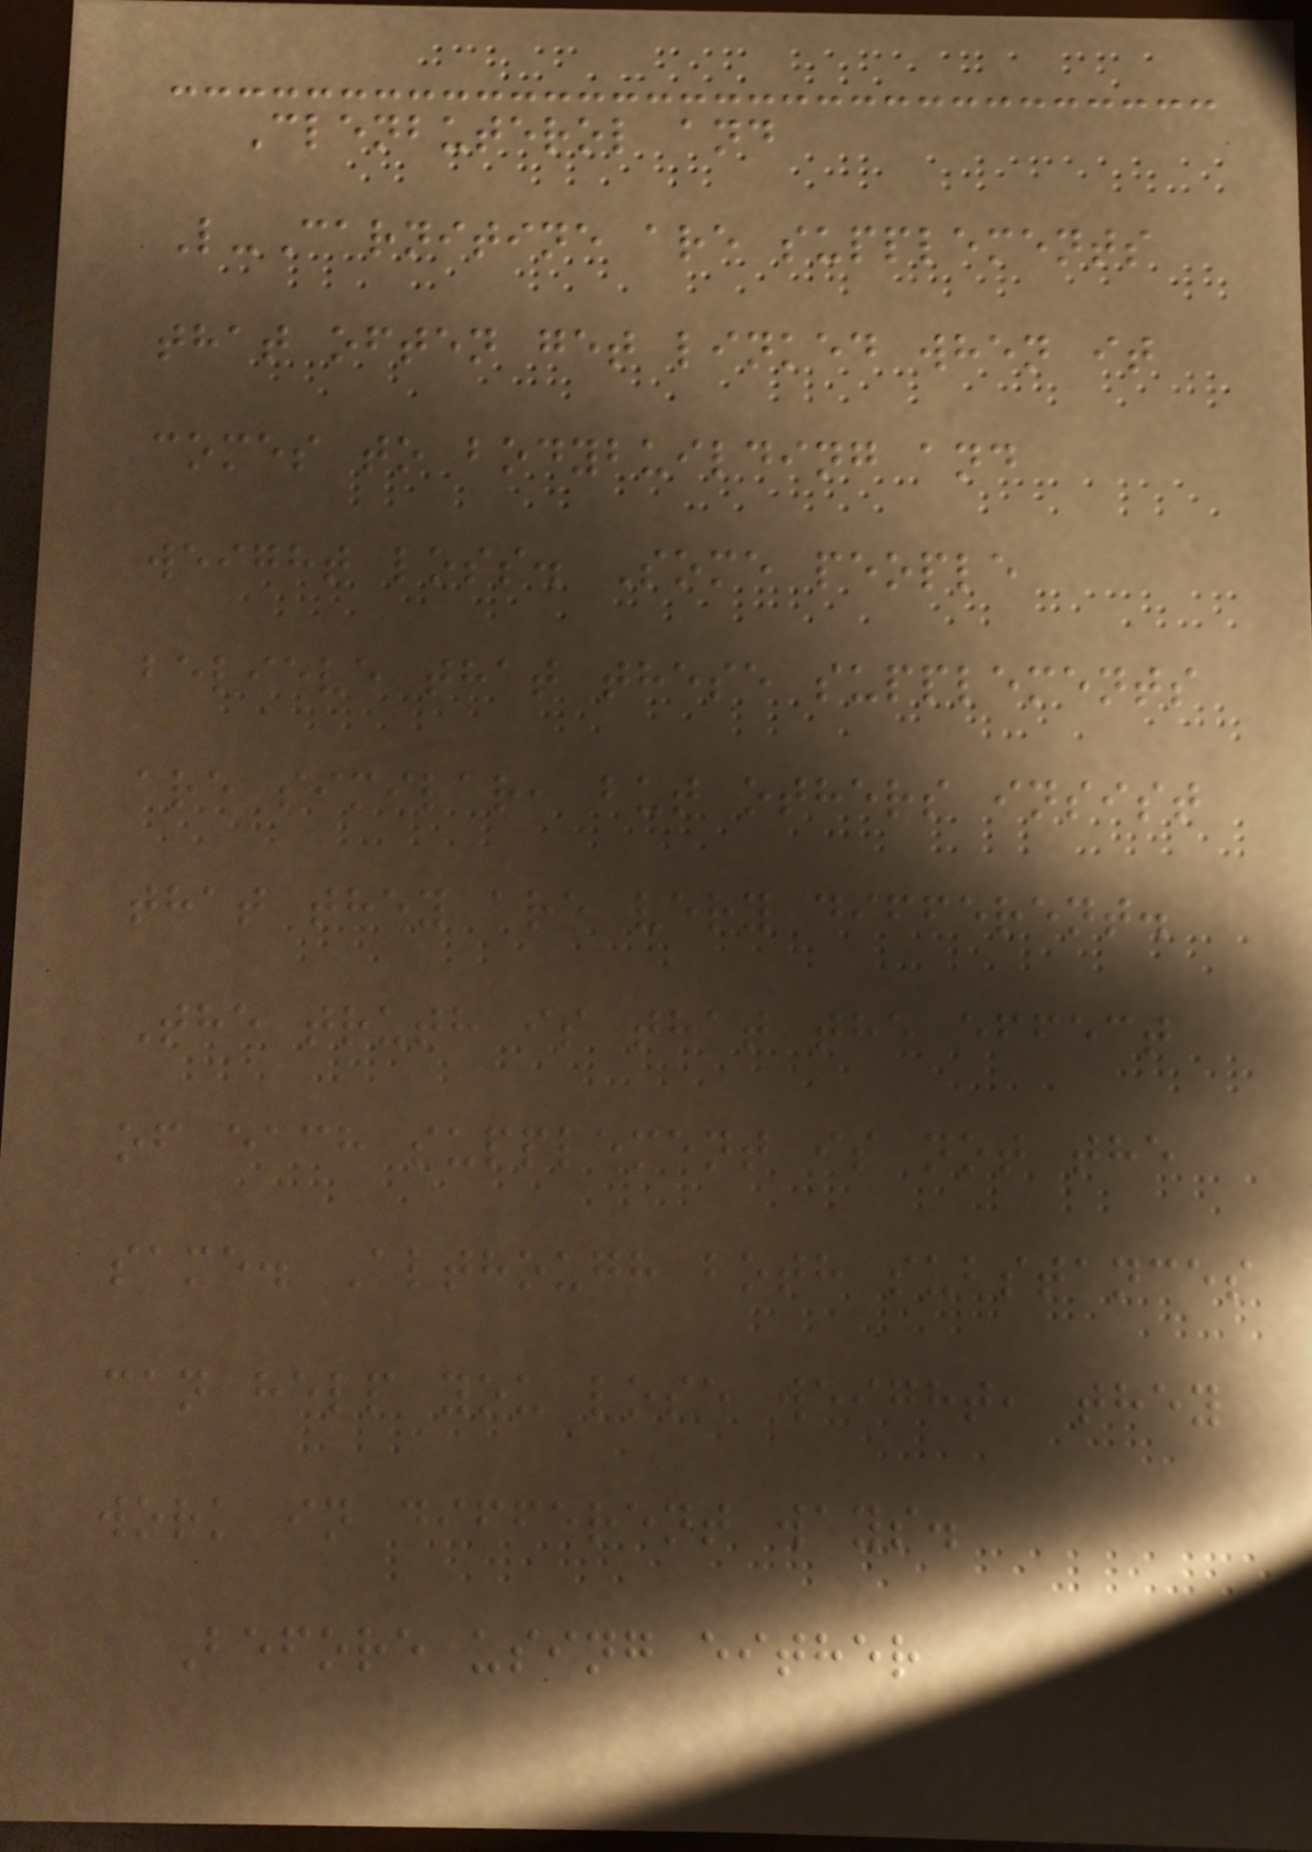Clenbuterol and
L-Carnitine are supplements
that often get linked when it
comes to bodybuilding and
weight loss. Some people
believe that these supplements
are similar, but others insist
that they are very different.
The truth is that the effect
of each supplement is not the
same. Although both substances
can help you lose weight, they
work in different ways.
Before using either
